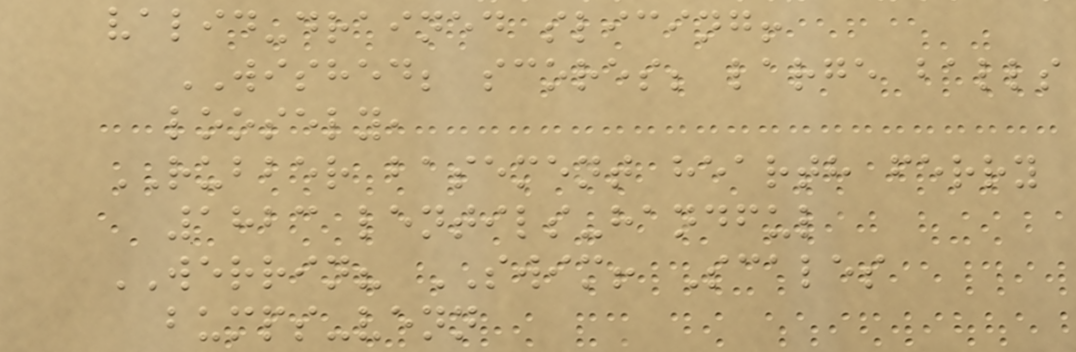valid-drained slicing!
WISHED; scores; large balls
loosely,
RUBBER basement hearth ferry
1823 lentils-handful
WERRIN? SWIM! Scales
bumps-venn
